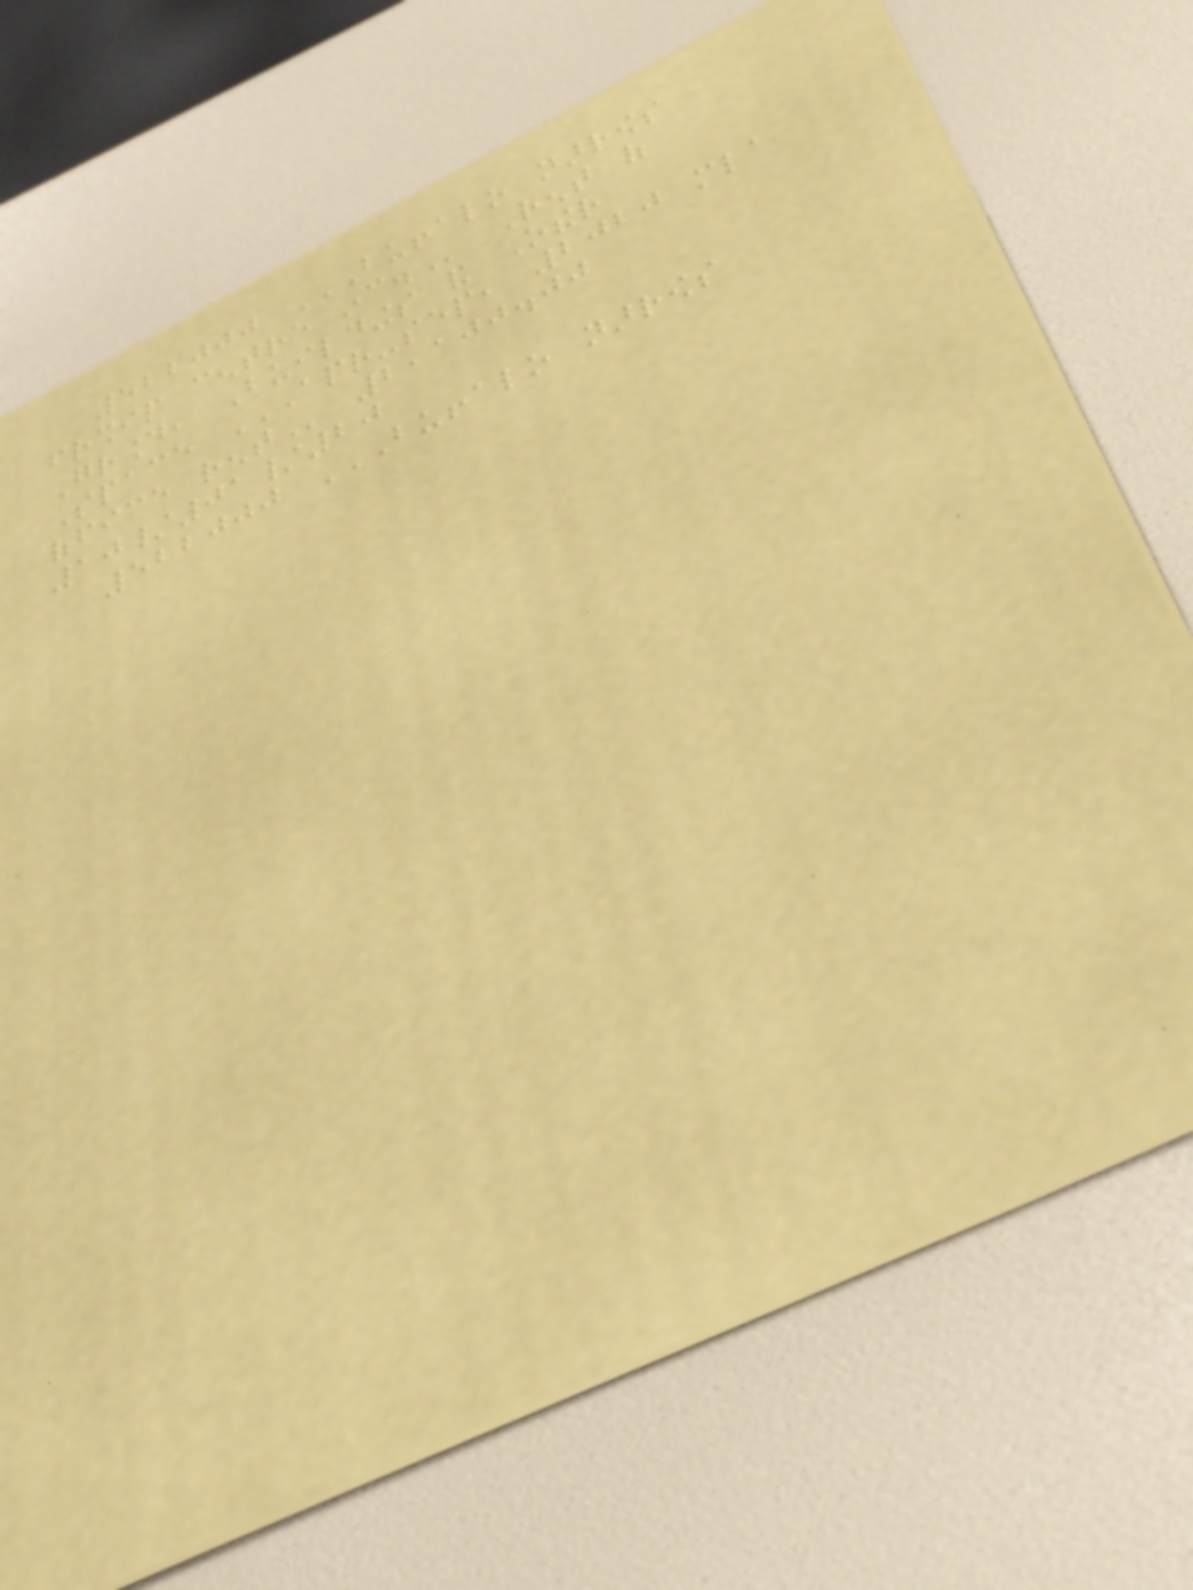522000 BUFFALO NARROWS
FRIENDSHIP CENTRE INC. Rent of
Ground, Buildings and Other
Space APR-SEP, 2020 MLA
OFFICE RENT 2,100.00
10/01/20
522000 BUFFALO NARROWS
